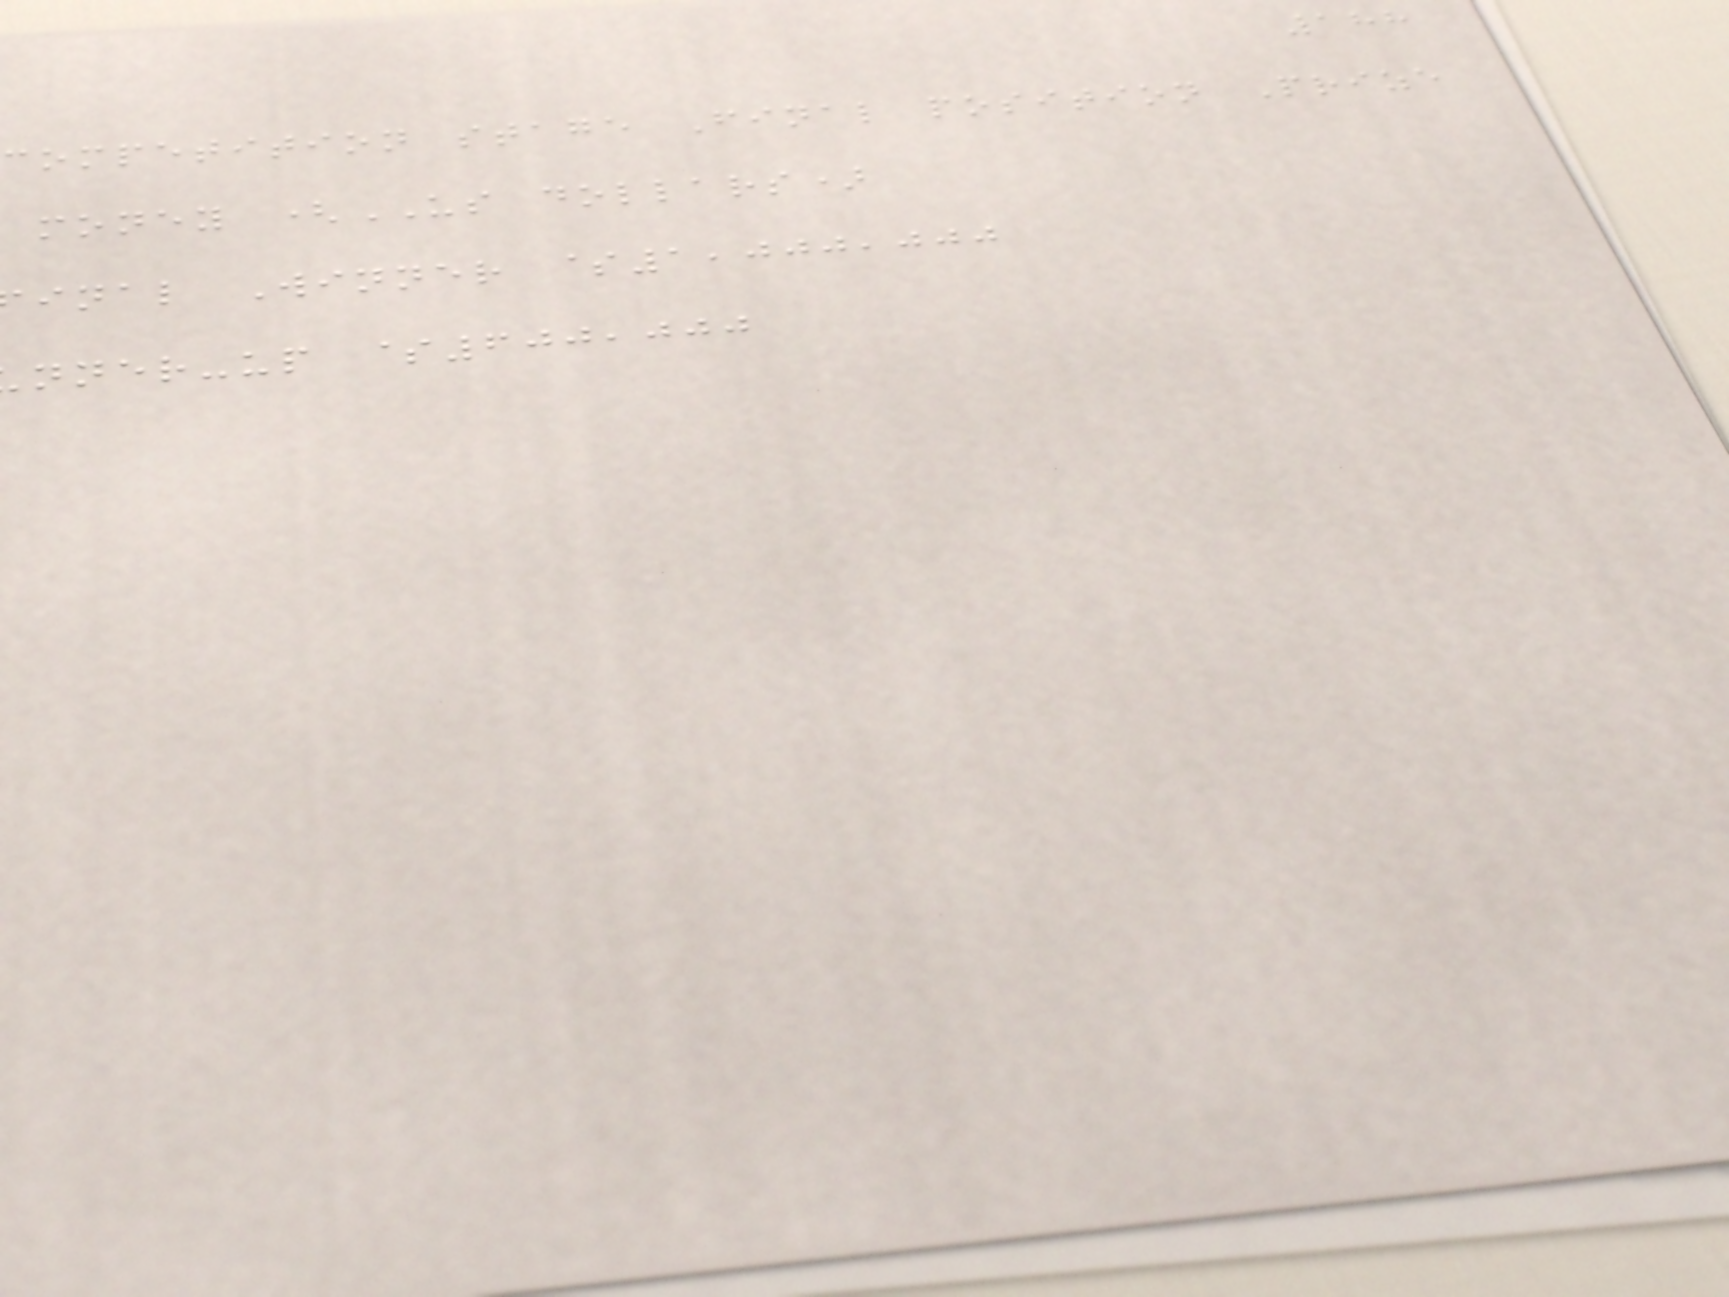188
competition stage Final position Prize
money (US dollars)
inal Winner $1,000,000
nner-up $600,000
